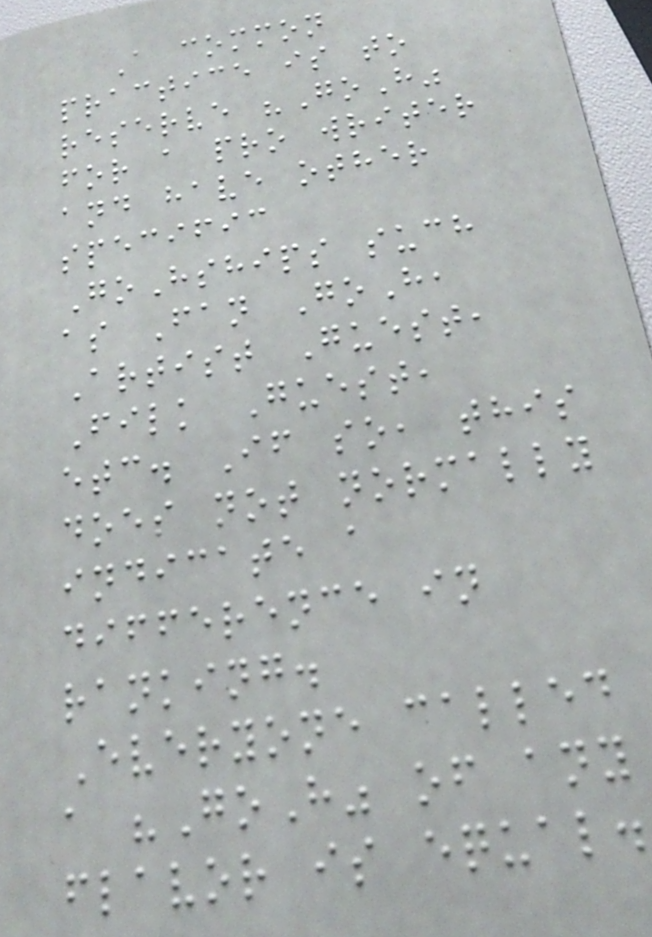A common
practice is to
reserve "GoH"
for a pro writer
and have other
specific
GoHships such
as Fan GoH,
Artist Guest,
Filk Guest,
etc. If so, this
does not normally
indicate a
difference in
ranking.
Everyone called
a "GoH" of any
flavor is equal.
